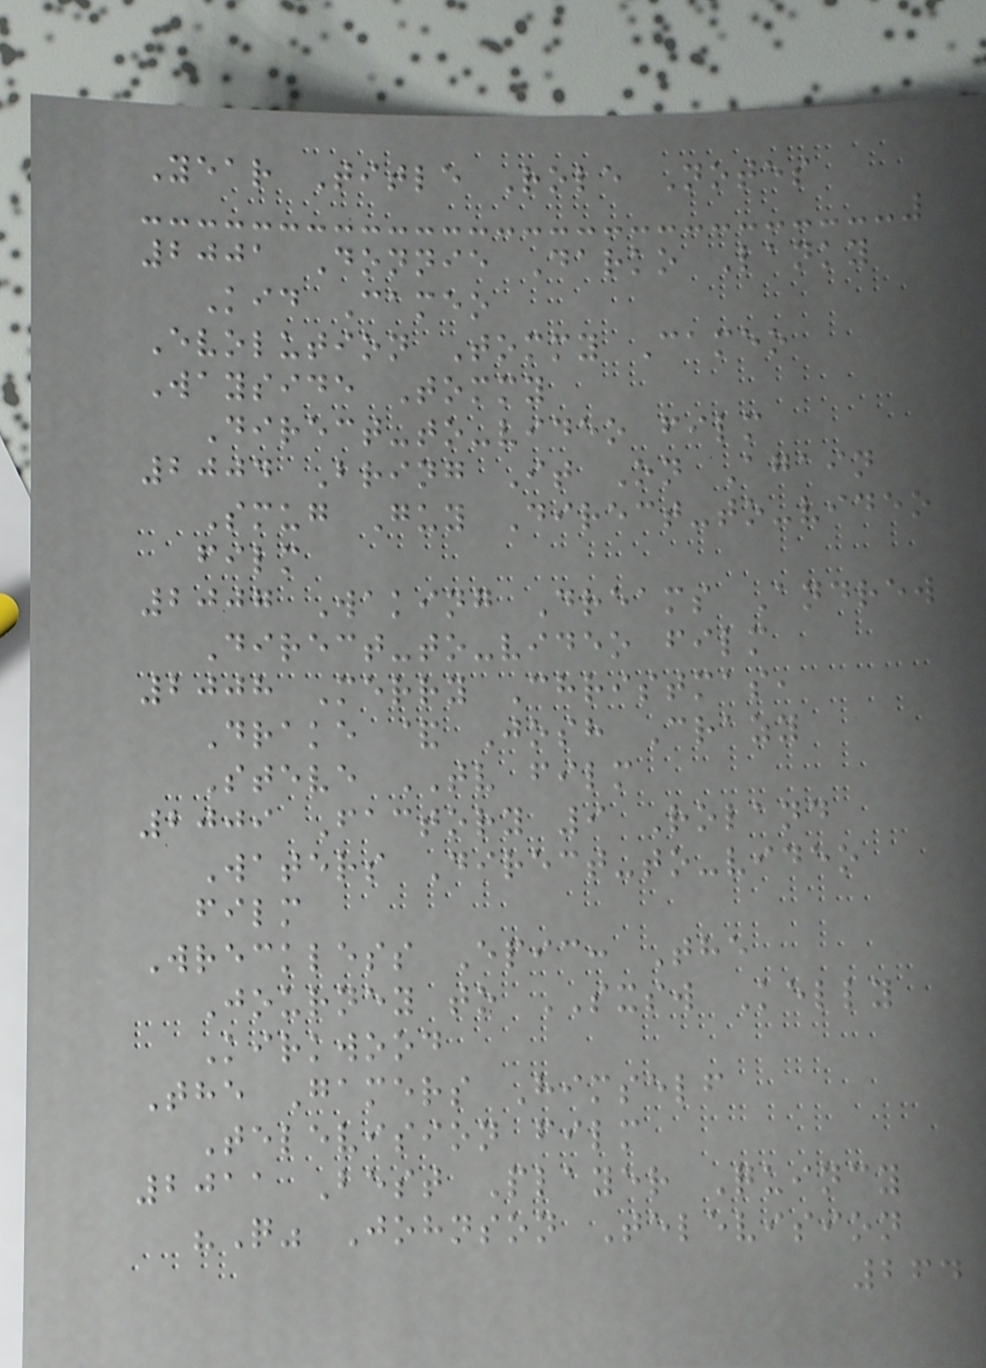Year Title Role Notes
2001 Donnie Darko Lanky
Kid Cameo
Evolution Tommy Cameo
Wayside Tommy
Direct-to-video film
2004 Bring It On Again
Smug Guy Direct-to-video
film
2007 Waking Dreams Andrew
Direct-to-video film
2008 Merry Christmas,
Drake & Josh Crazy
Steve TV film
2009 Factory 9 Roland
Waters Direct-to-video
film
Wreckless Epic: The
Journey to SXSW Kelly
Kirkwood
The Gamers Himself
Television film
2011 Best Player Quincy
"Q" Johnson Television
264
